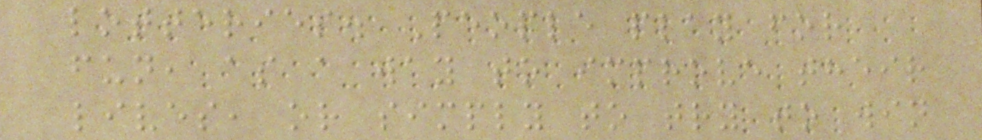lotteries. People play for
fun, as a way to improve their
lives, or simply to try to win
